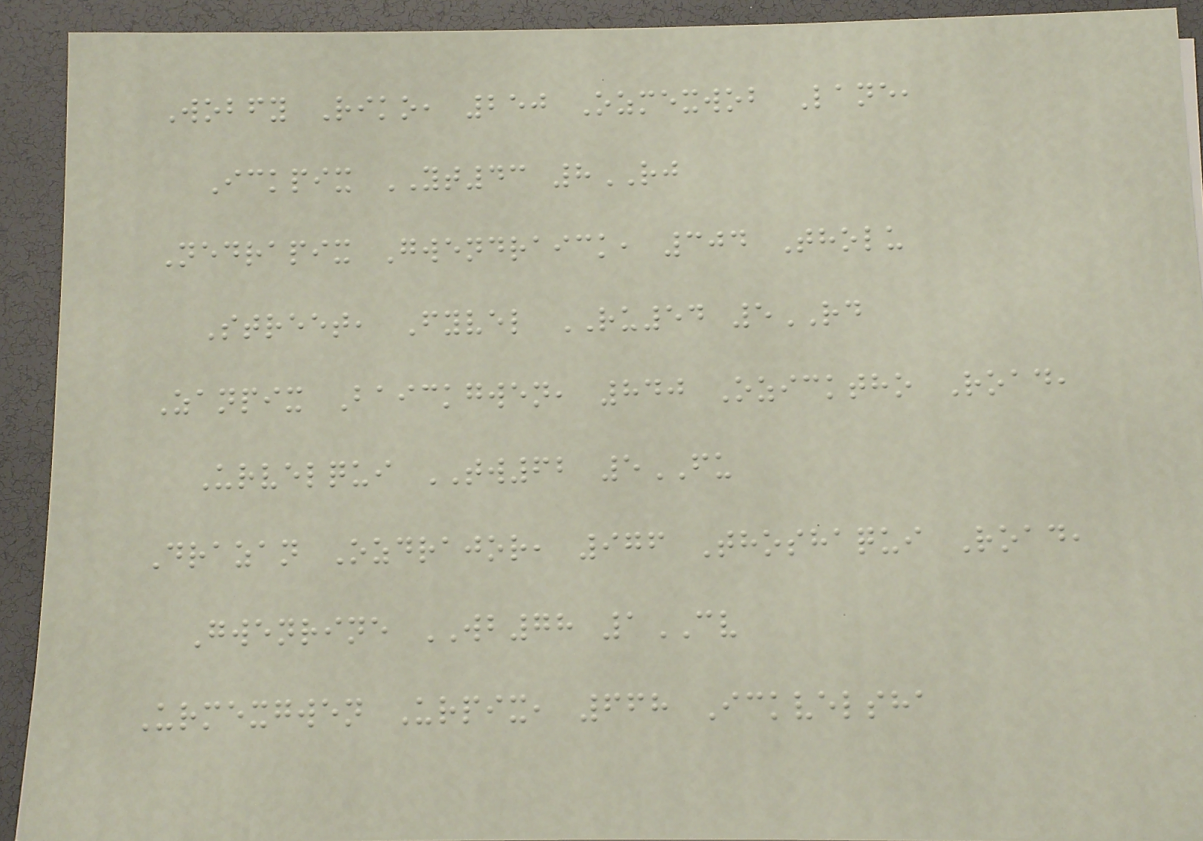Wobfy Riko, 250 Ozmexwob Lane,
Ickpix YT43 8RJ
Nedrapix Gwendraick, 304 Tholu
Street, Fyvel RU54 5RD
Zanpix Baickgwen, 840 Ozicktho Road,
Urvelqui TW62 5FU
Drazan Ozdrajor, 976 Thoshaqui Road,
Gwenrine WB78 1CV
Urmexgwen Urpix, 668 Ickvelsha
